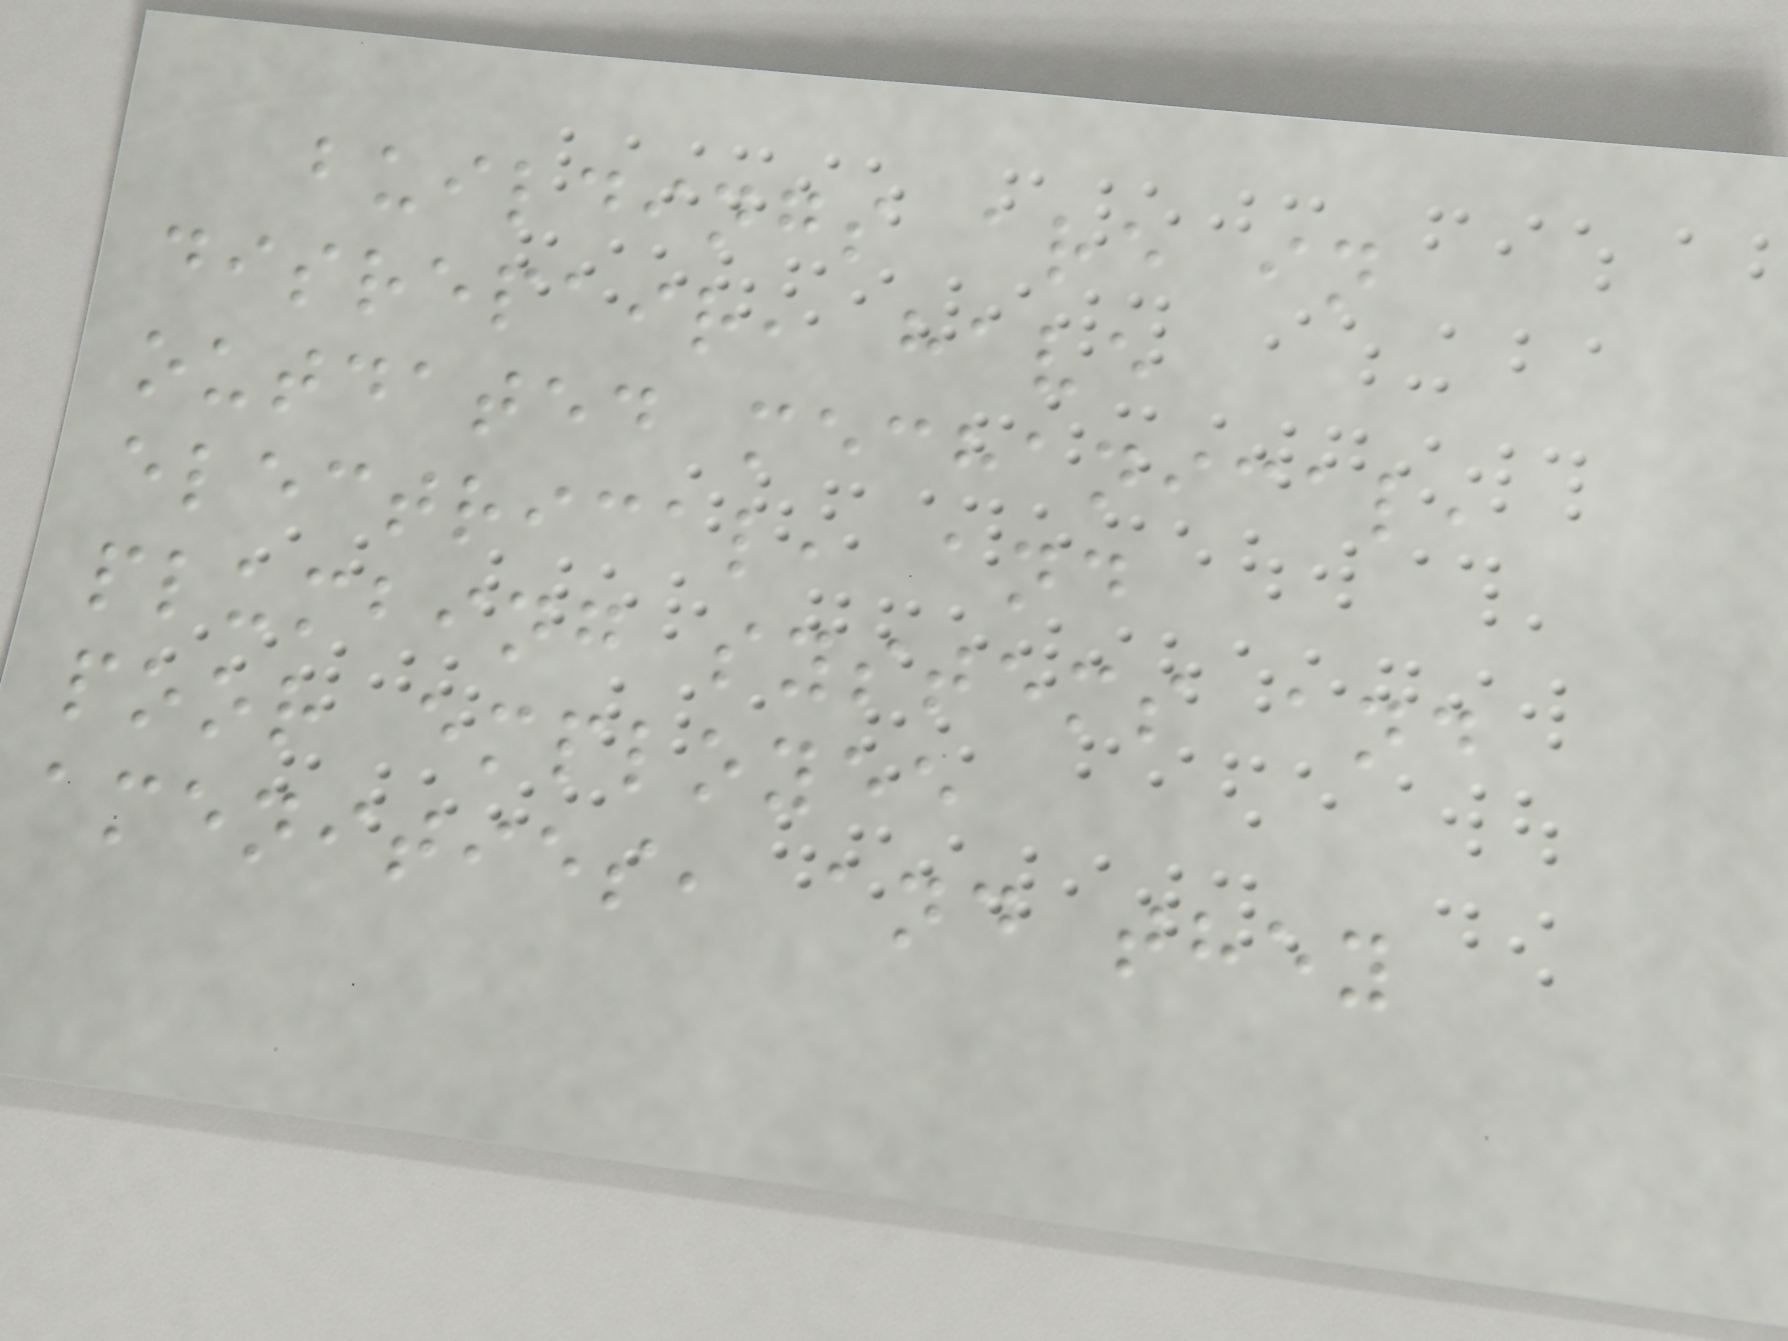buildings are in
disrepair, have
outdated mechanical,
electrical, and
plumbing systems and
poor employee
amenities, and they
